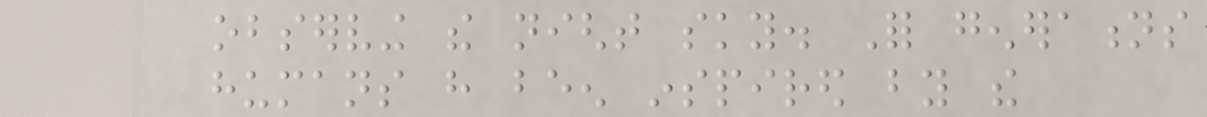observing the night sky. For generations
humans have been inspired by the
